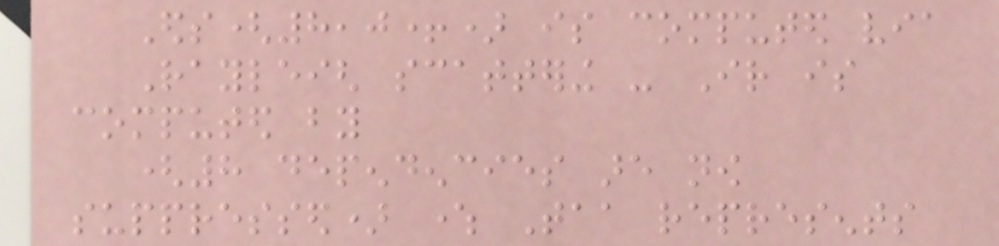Eds(8,0+) is computed via
Rayleigh scattering - Ir is
computed by
(8 dependencies are now
suppressed) where Taa represents
